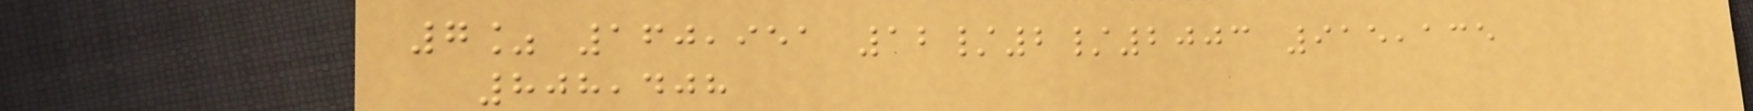7% 160,951 12/2/2003 915,135
808,408
